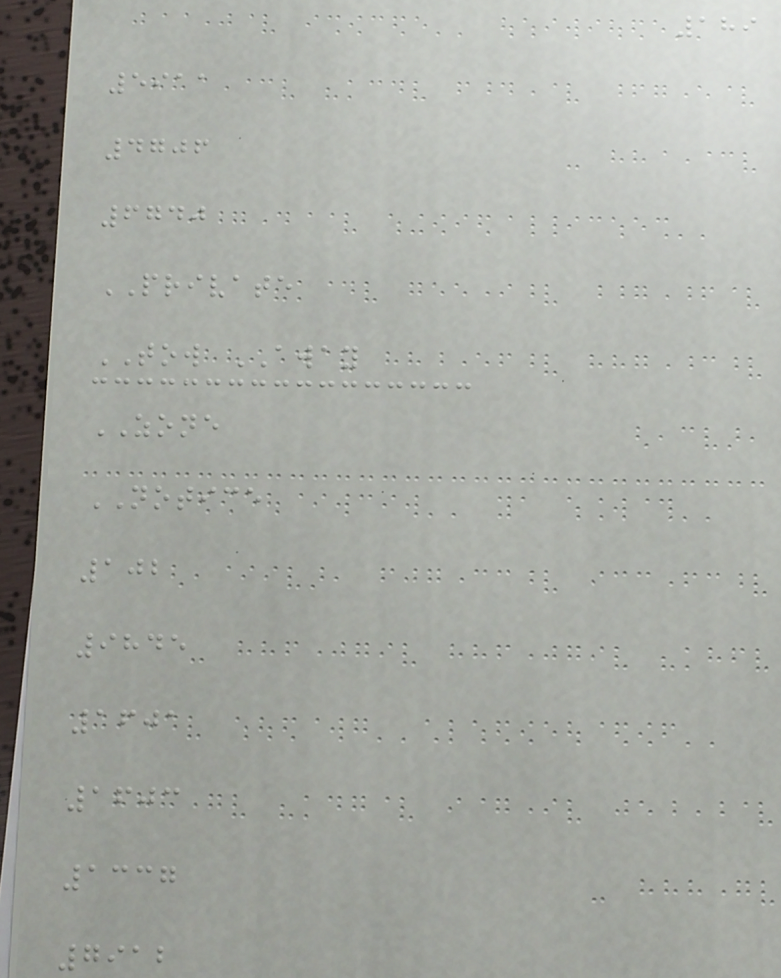189
5911
4706
6740
PRIVATE
TOW AWAY
ZONE
NOTICE
102
9845
1601
1603
1337
7912
